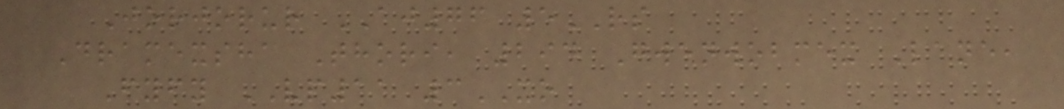Jorjorur AJ76 5RS
Dramexsha Thori, 294 Gwenwobmex Lane,
Fyfy VP11 3XO
